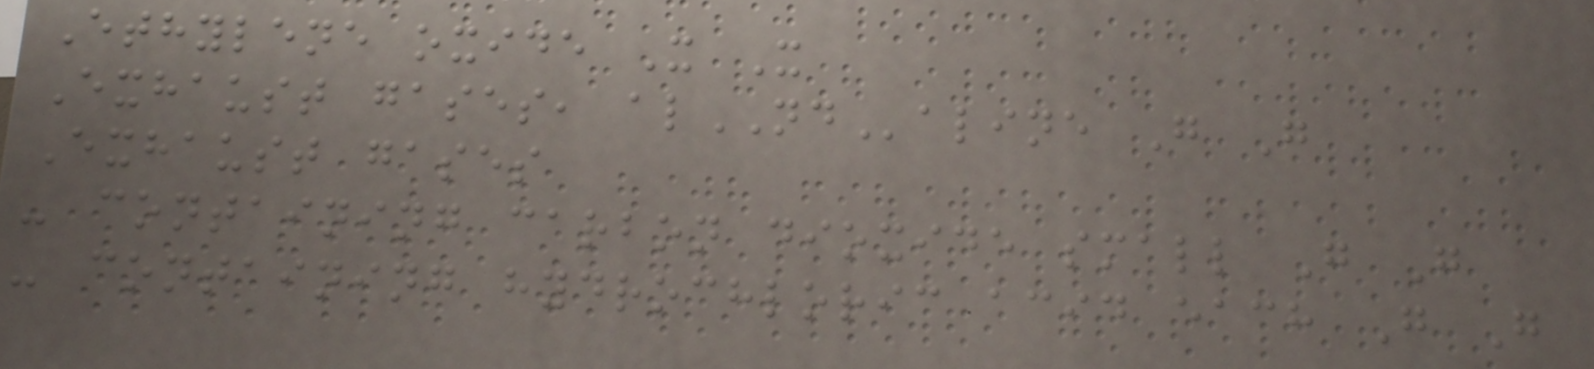Ethylene oxide X X
Exhaust gases, alNDaline G G
Exhaust gases
- containing carbon dioxide small G G
- containing hydrochloric acid each G G
